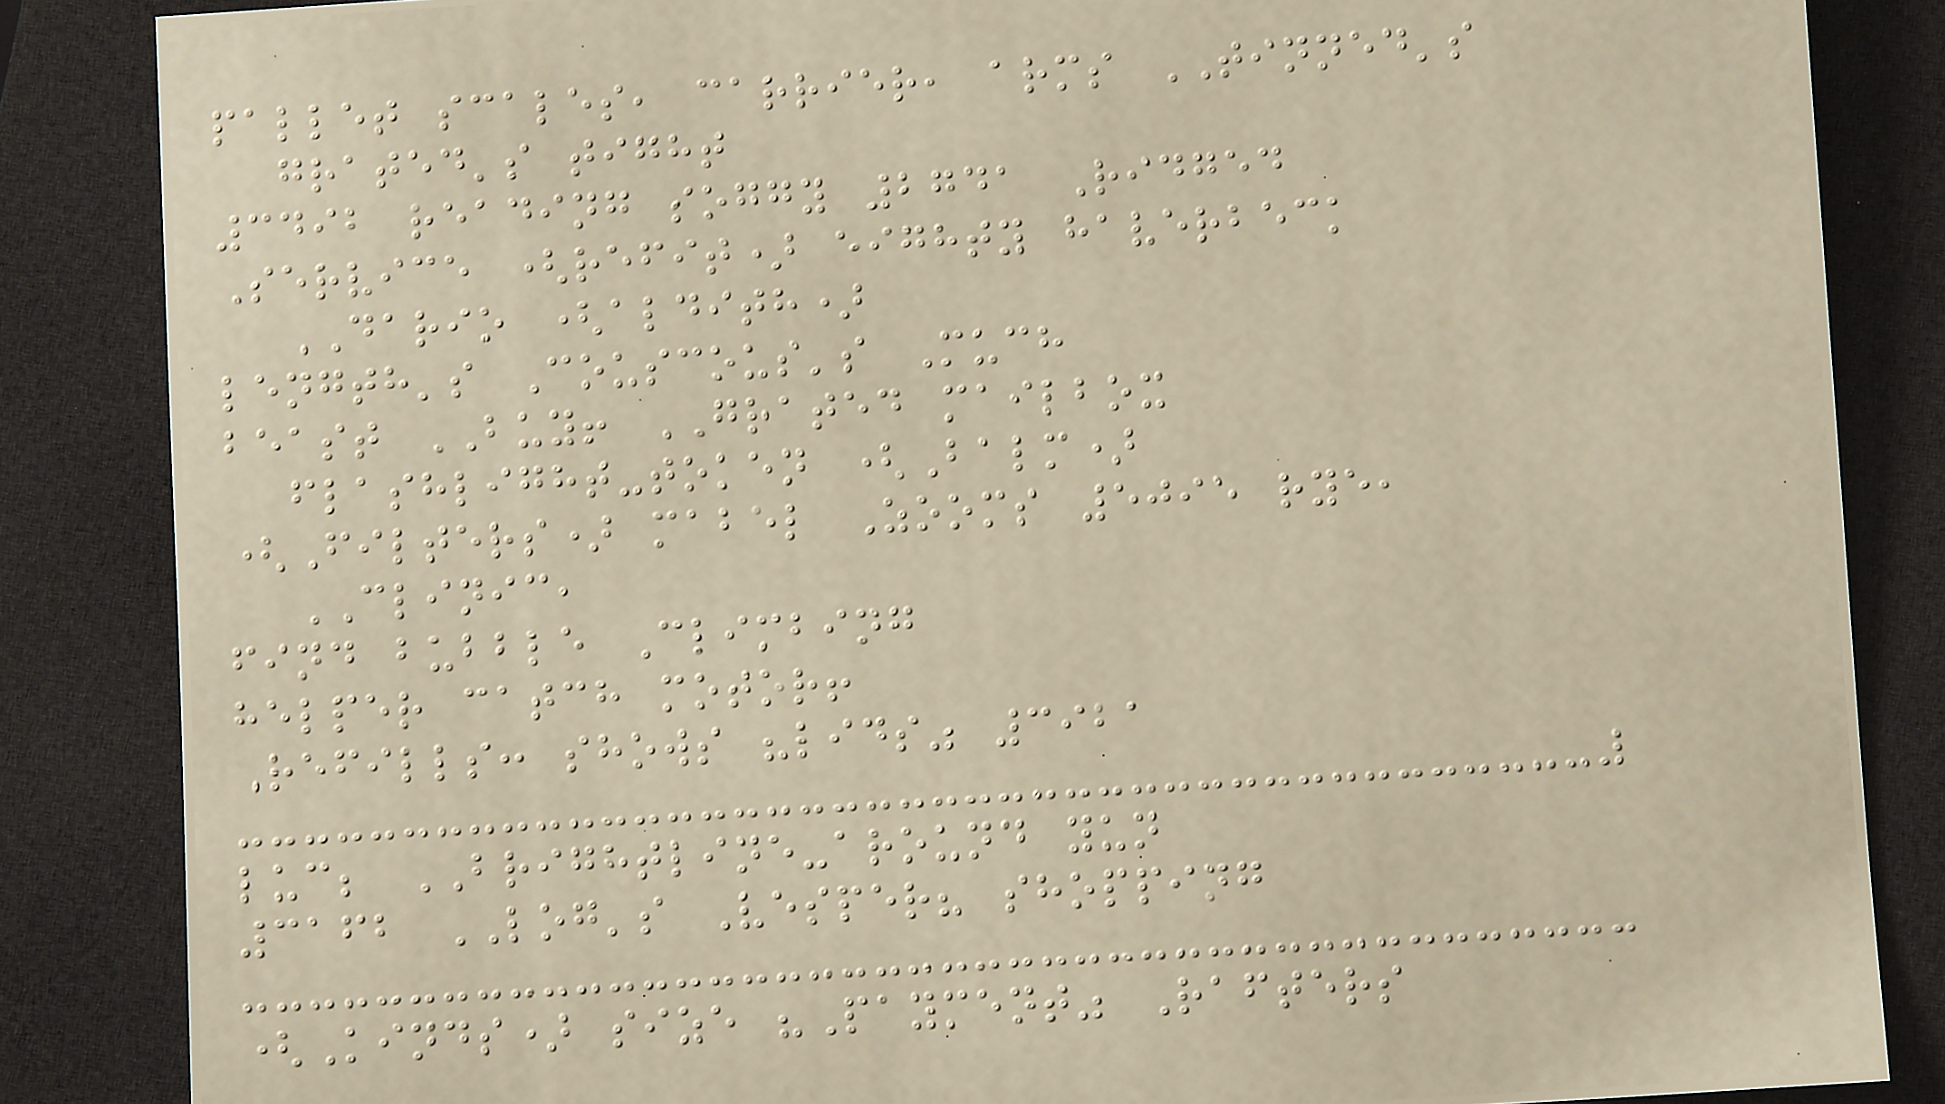pallet scales, carrier, arms TINNED's
grated's tight
3492 reading soggy 2741 Ridged
Service (refit) eighty haverbeck
DARIO (aldith)
length's Couscous's Much
beast BUY! GRATED mailbox
flashlight-token (Balm)
(Filters) mabel Zooms 5095 rye,
CLINIC,
find bubble Climbing
helper catch motor!
Refills: shows "lids" 3921
luc; BRIGHTLINE-around yun
3162 LOG's Vesper? shopping
(Kinds) size "Payment" Rafters
